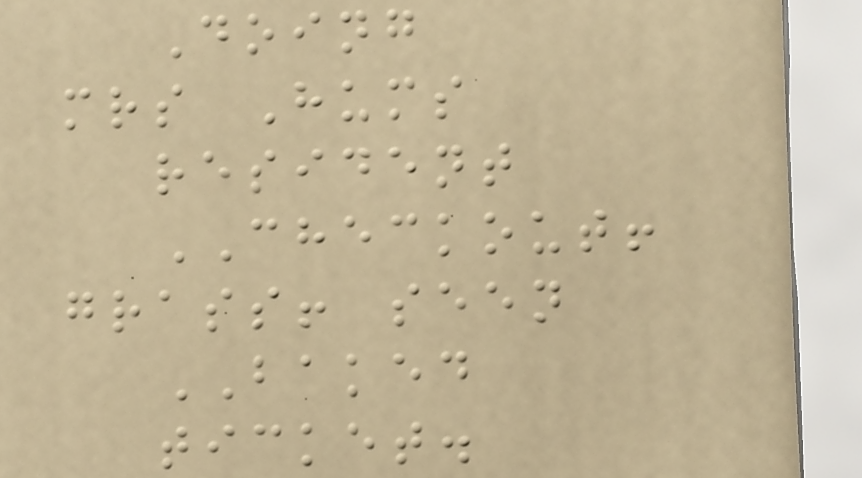Doing
mrs Hums
resident
CHECKOUT!
grass! seen
BAKED
ticket.
